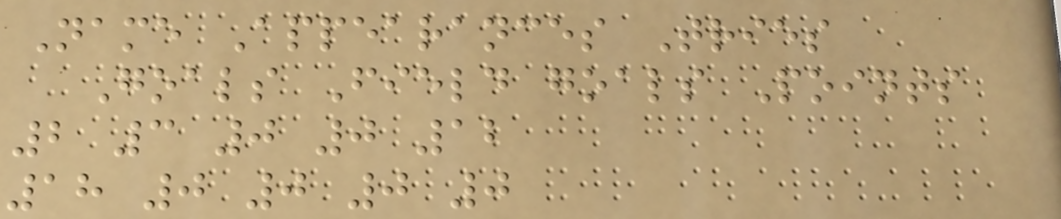Name Appearances Tries
Goals Field goals Points
2 3 0 0 12
18 0 0 0 0
